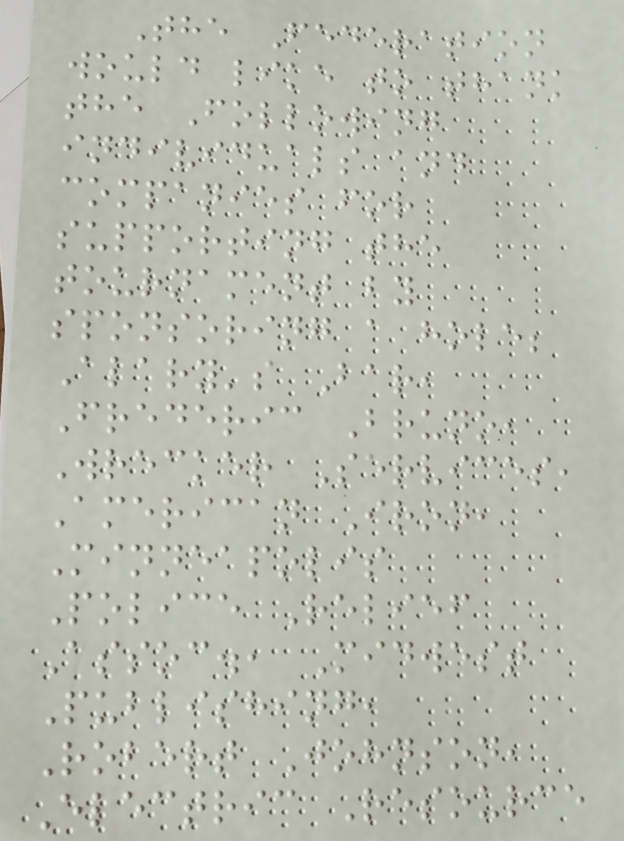The Federation
would like to thank
the Following
individuals and
companies for
supporting the
tournament by
sponsoring a hole;
Alary's Bar,
Frederic Bruno,
Wrecker Services,
American Iron,
Minneapolis
Police Relief
Assoc., Midwest
Publishing,
Robert Johnson,
Electric Resource
